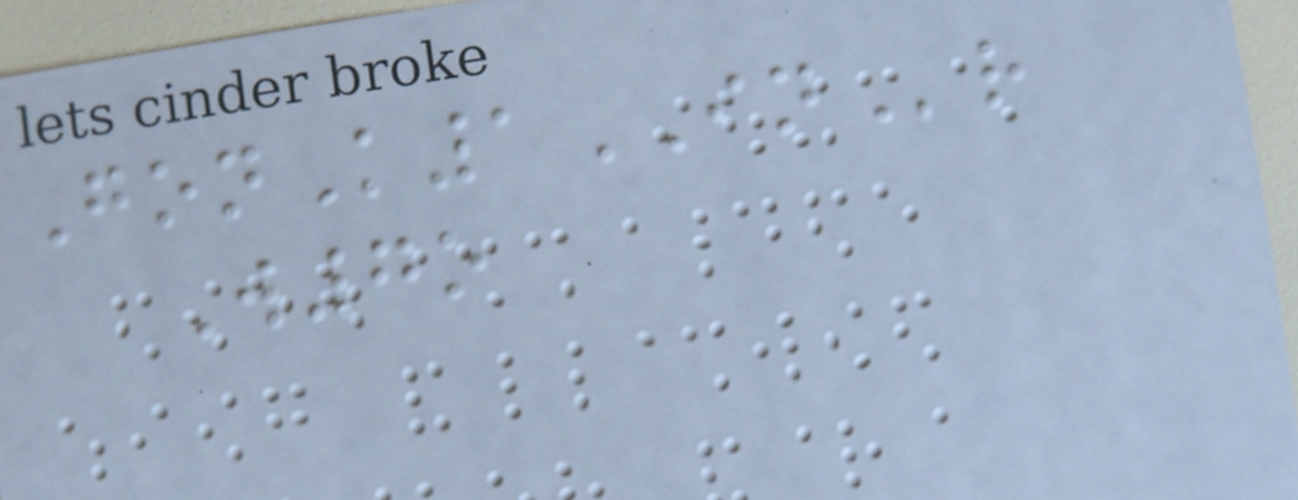GonK1INr
W7o
